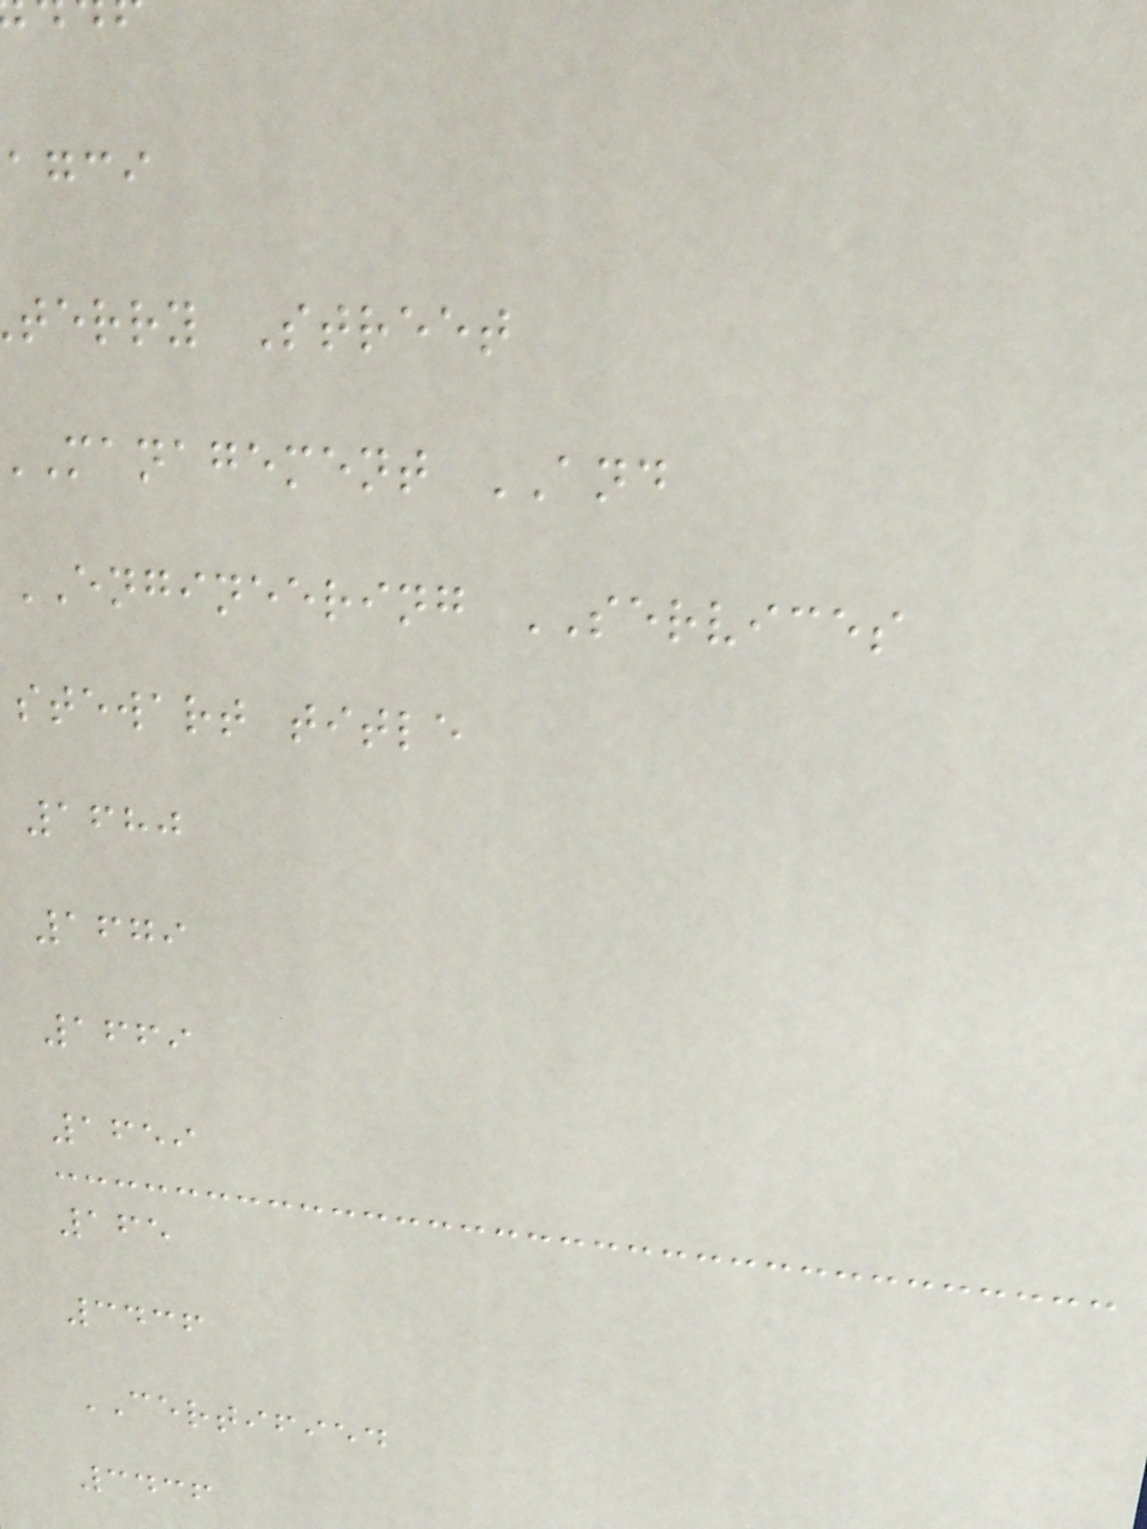agci
terry Street
management AND
ENGINEERING SERVICES
stewart title
1680
1679
1669
1659
165
3436
CERTIFIED
3436
